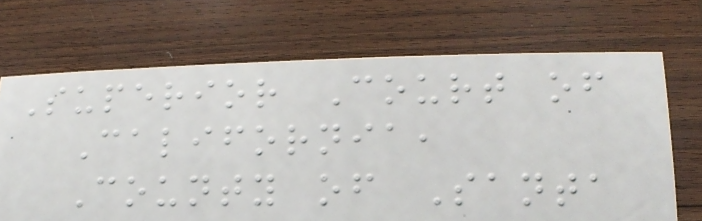Superior Court of
California,
County of Santa
